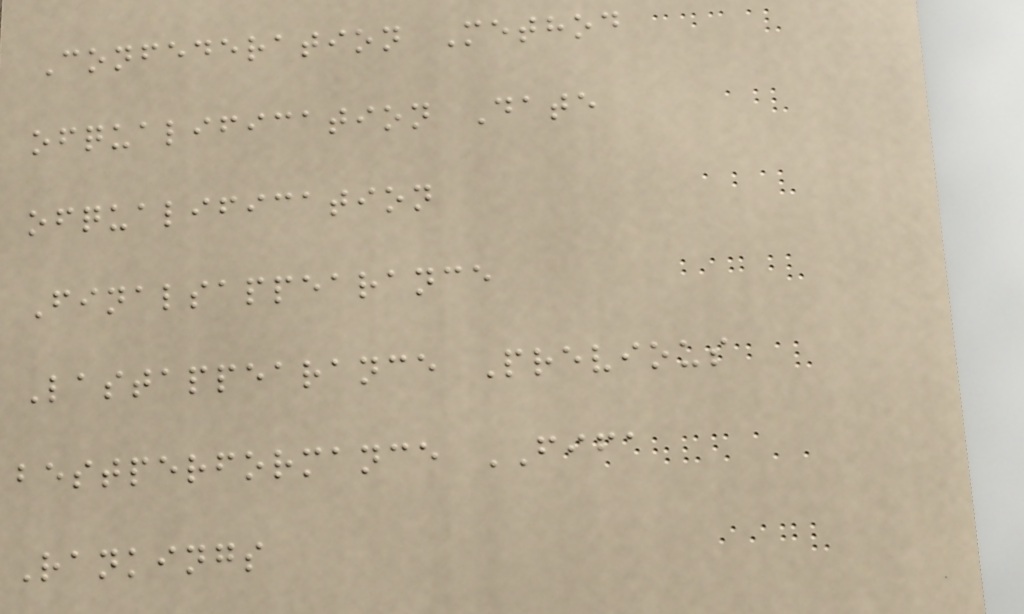Confederation Method
ofqualification Date
ofqualification
Finalsappearance
Lastappearance Previous
bestperformance FIFA
Rankings
